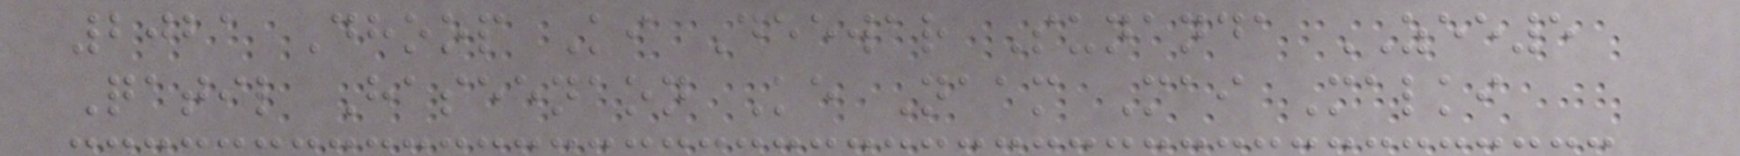2021 Dhoop Ki Deewar Sunanda ZEE5
Qatil Haseenaon Ke Naam Mai Malki
